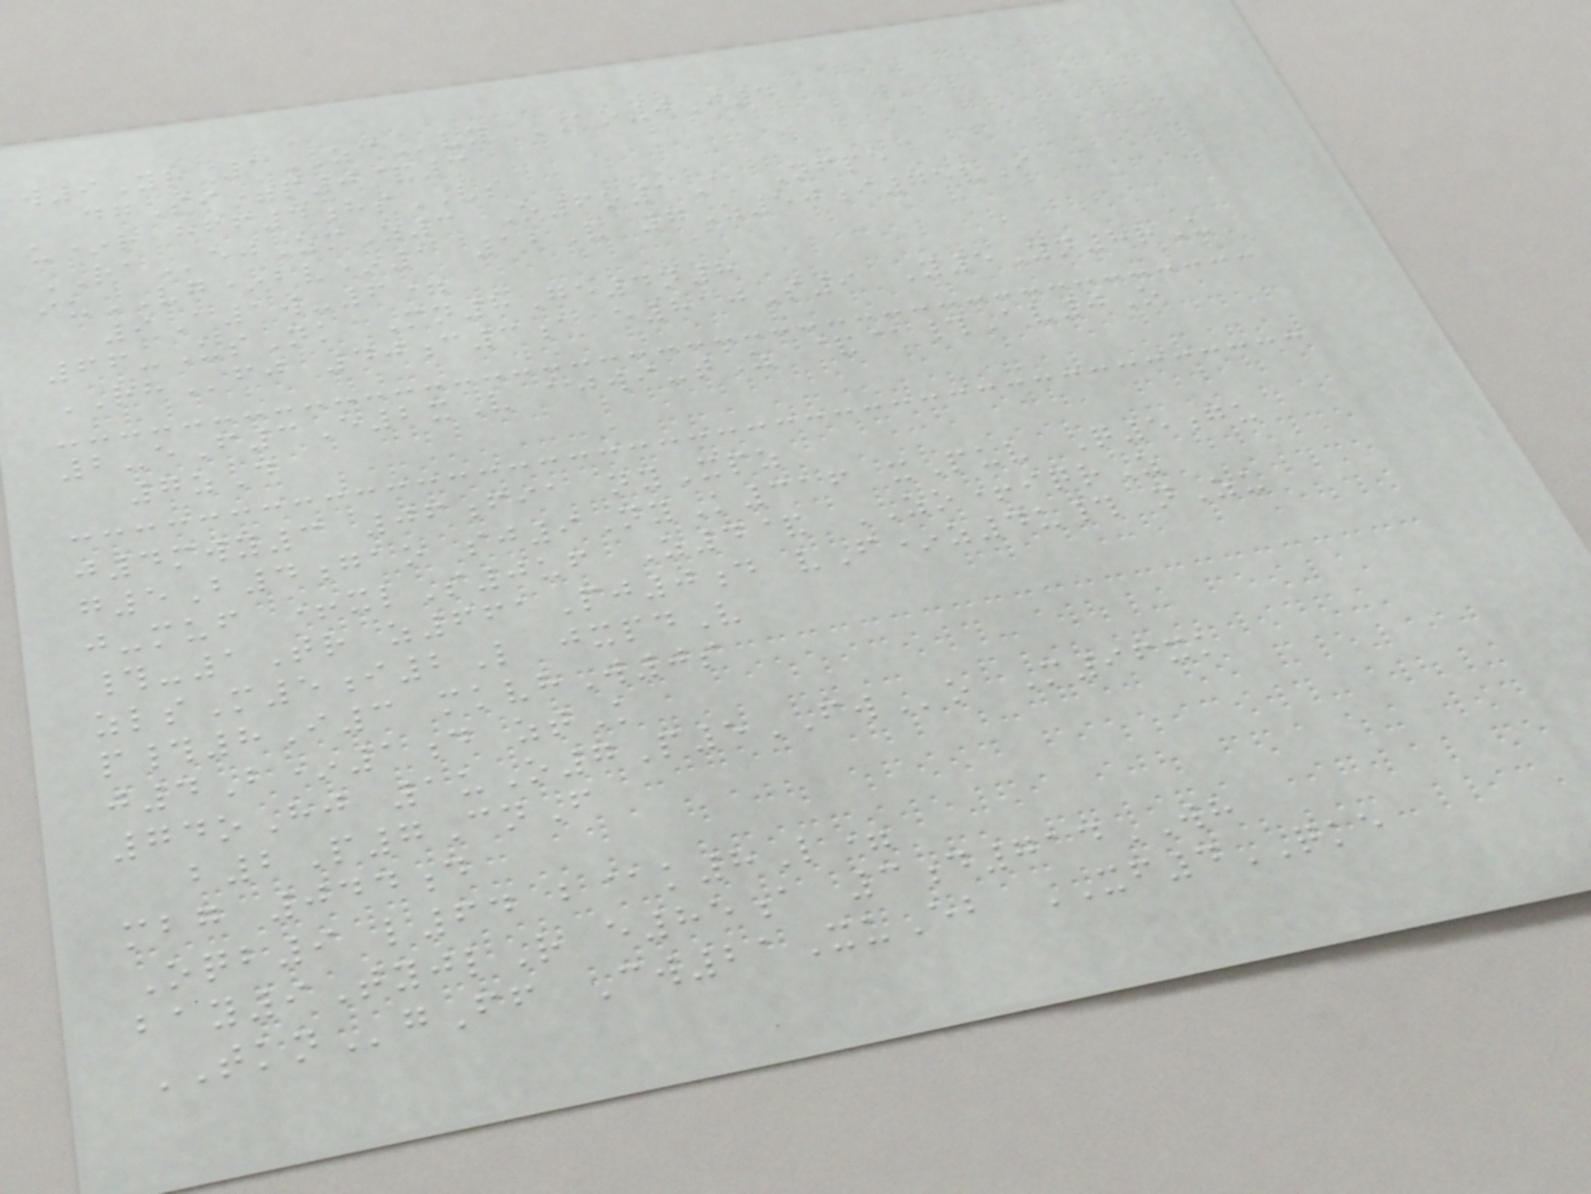w9Yr 1ZCvy AO0J4
dgSi=p0&3
u*r hff4hsVS
RAejZmZ3 O6o1A Nfpe
iuVG*bv*1 12V 7Z50i75vI
9A1w-6=
66-UsNk Mn8Ge4n8
RHfj 40c3a e810S9 Y5Yn8rU
2-eF3E2xV ajwi-tZ &@#Av0O
7zD
j4mwy3 06fia nyXpz
g5B4gao sj9NyK316 xPuv Q5gu
j-muf +xlS0uf Z4& ZO+iqrZ
#-1Tr z661Pj0d vF*z4u# nZu
zlsM5i2L jxpdV
p#8I3 mkvhW0s
j4B*1d ztK
74oHj 1uO7P5FWo M96xk
b2P7CnF
mbg 044d
Oqb9 l64 b@k8L=
bay9TyjlR e85a 3d714WH
TKNgFf Cw21XuEb XF4QKE
